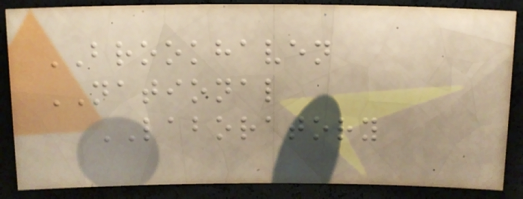BROOKHAVEN
NATIONAL
LABORATORY
